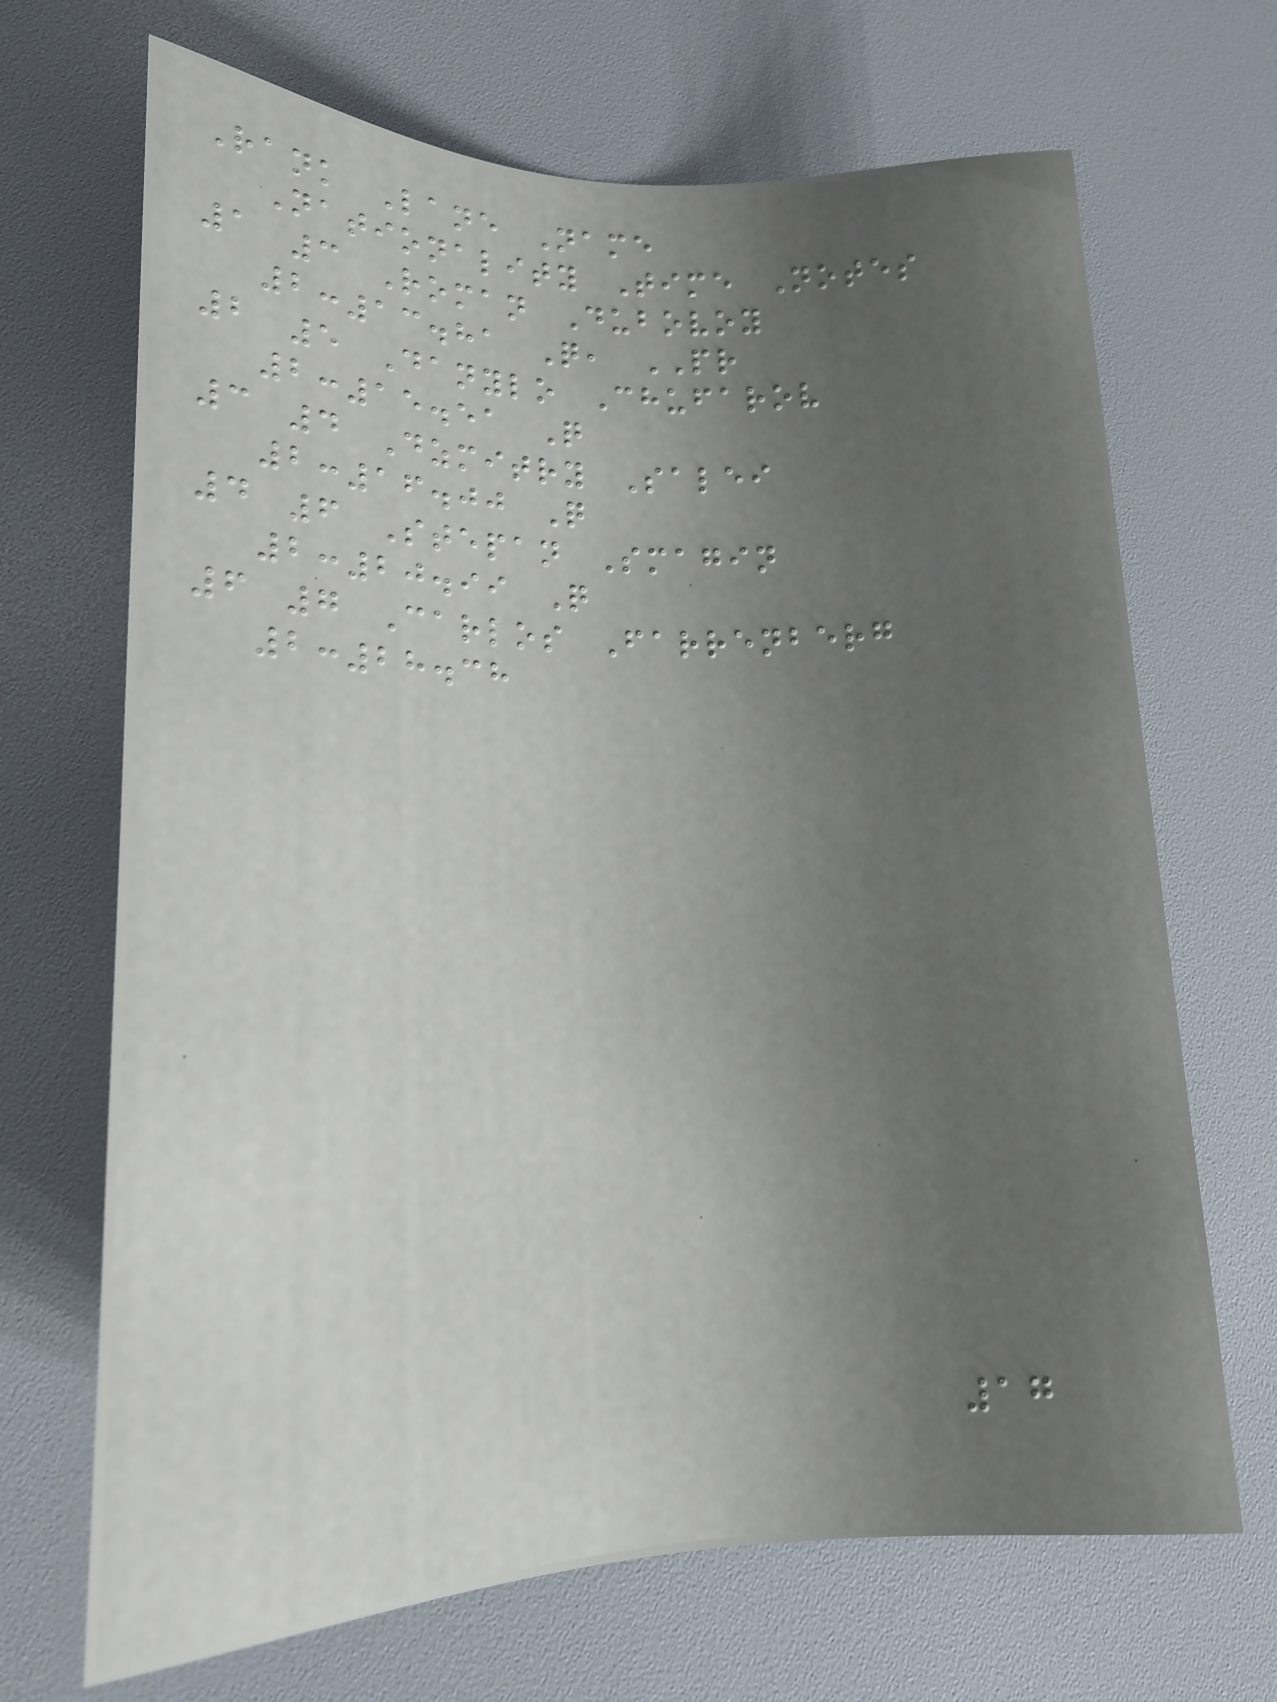Rank Lane Name
Nationality Time Notes
1 3 Roman Dubovoy
2:13.81 Q, PR
2 5 Danylo Chufarov
2:15.51 Q
3 4 Dzmitry Salei
2:16.00 Q
4 6 Stepan Smagin
2:20.99 Q
6 7 Carlos Farrenberg
2:28.38
17
